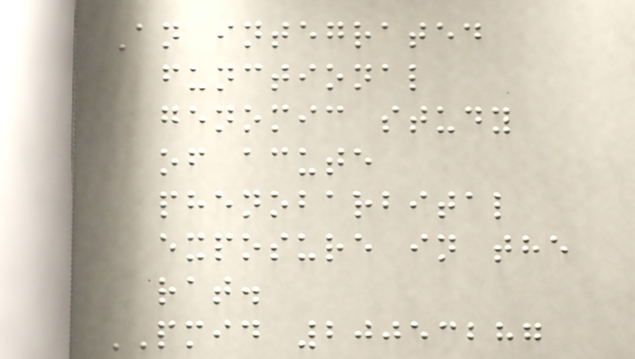An integrated
functional
genomic study
of acute
phenobarbital
exposure in the
rat.
PMID 20053287
